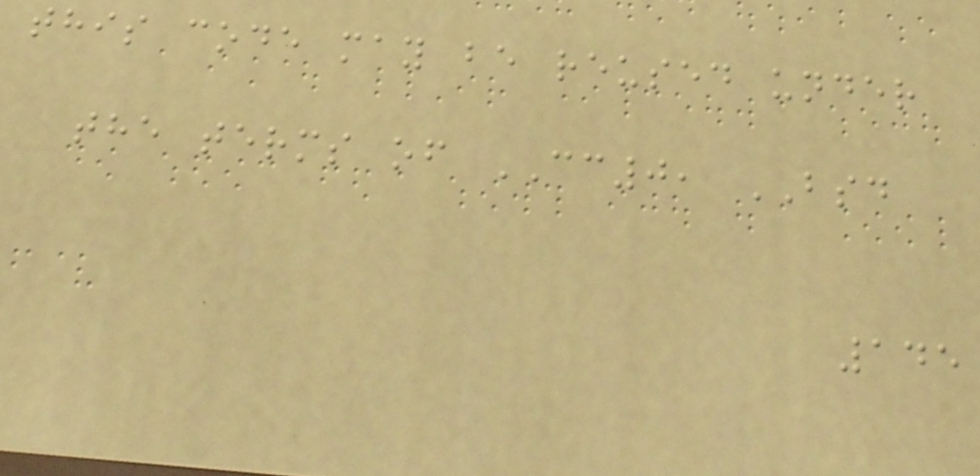this code may be reused under
the terms of CC0, BSD
145
